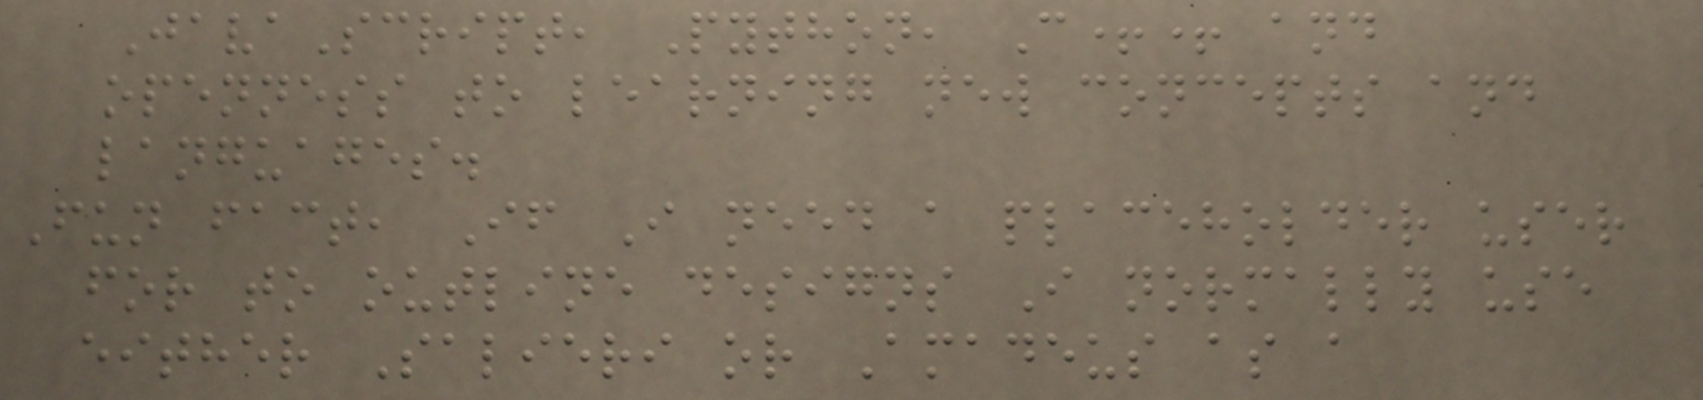JavaScript, Python, C++ and
openness to learning new concepts and
languages.
Fun fact, If I need a placeholder user
for to outline designs I normally use
either Salieri or Amadeus as a
